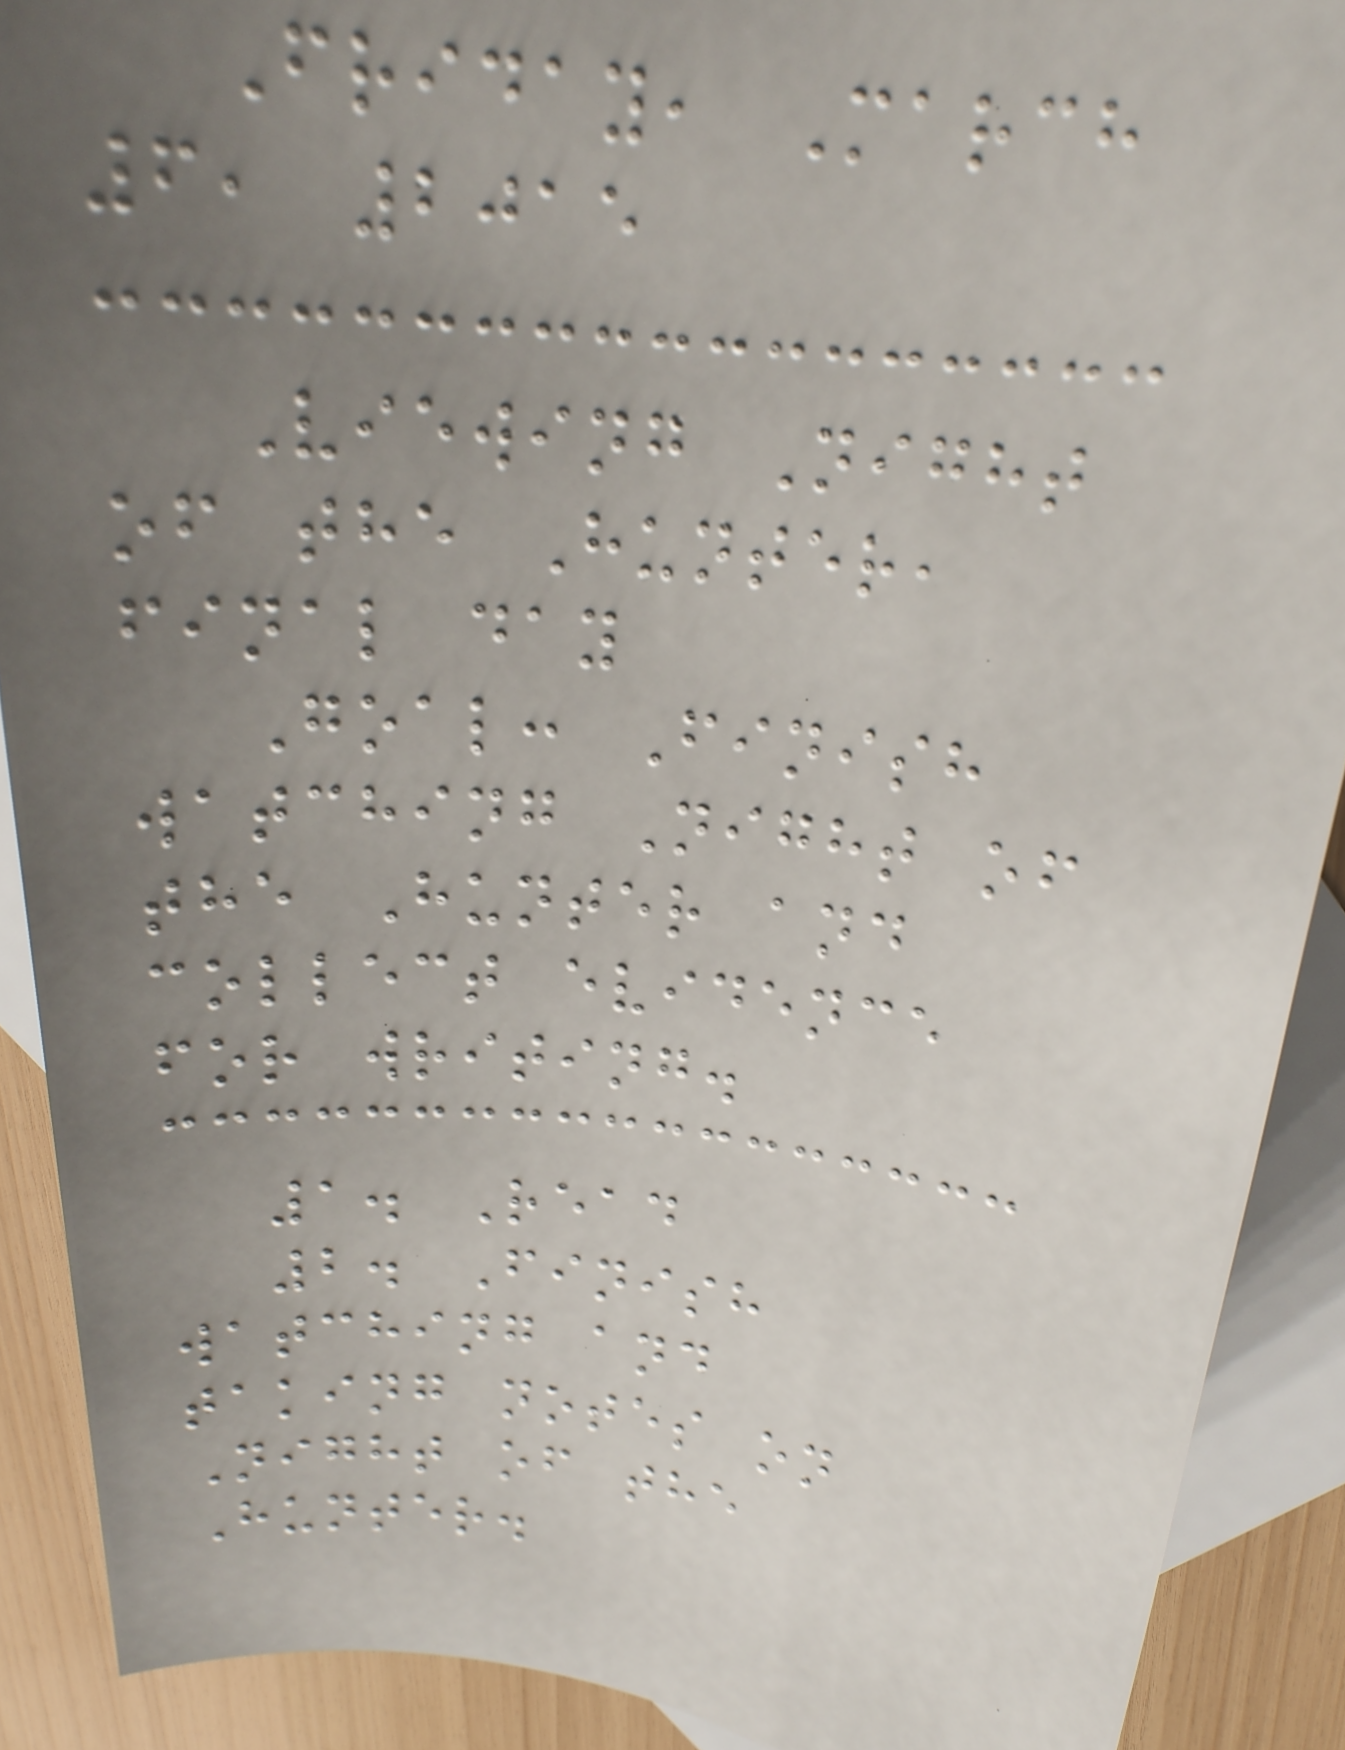Friday, March
6, 2015
Viewing Night
of the Hunter,
final day
Goal: Finish
watching Night of
the Hunter and
collect evidence
for writing.
1. Read
2. Finish
watching and
taking notes on
Night of the
Hunter.
